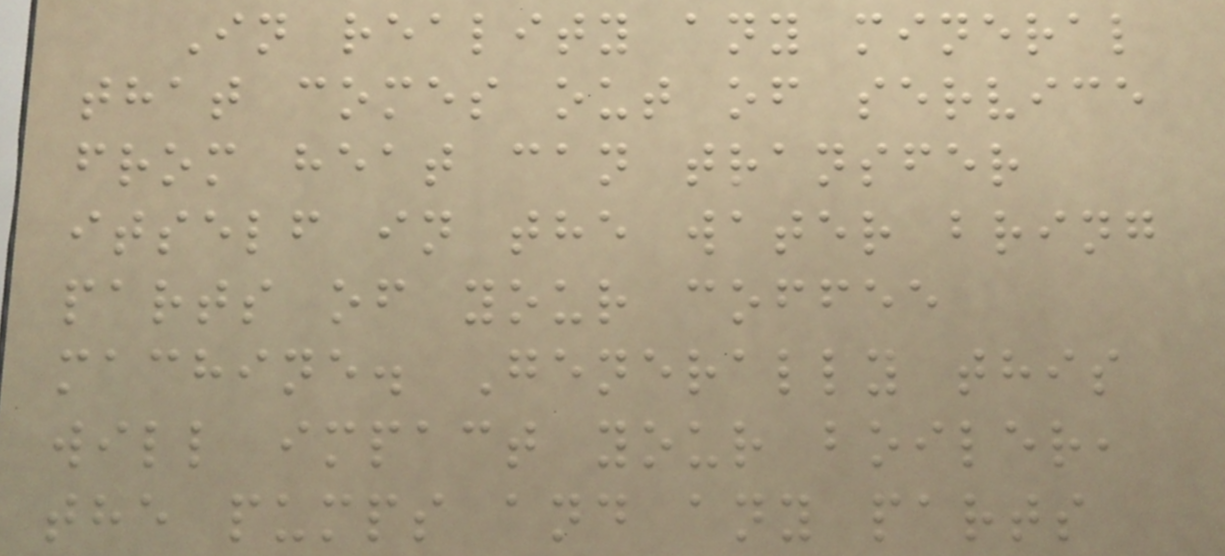In reality any mineral
that comes out of service
from heat can transfer
itself in the water bring
parts of your coffee
machine. Generally this
will impact your boiler,
the pumps and any parts
